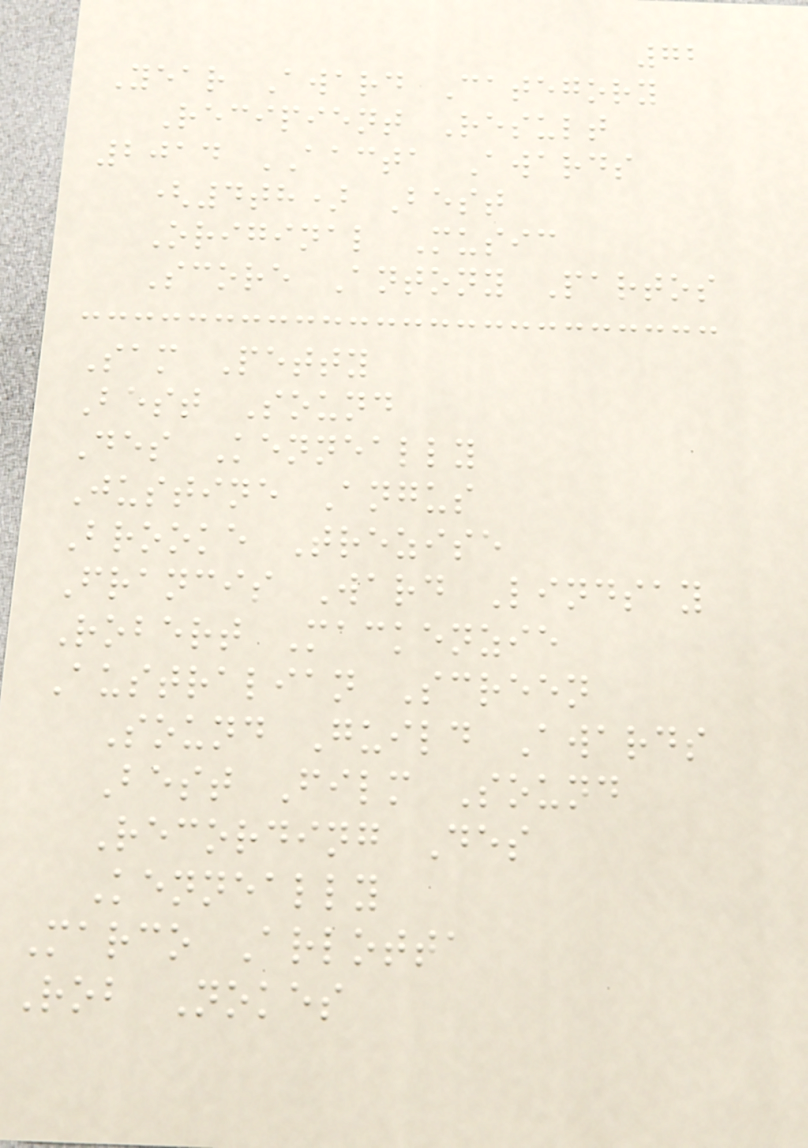72
Year Award Category
Recipient Result
2014 AACTA Awards
(4th) Best
Original Music
Score Antony Partos
Sam Petty
Best Sound
Des Kenneally
Justine Angus
Brooke Trezise
Francis Ward Lindsay
Robert Mackenzie
Australian Screen
Sound Guild Awards
Best Film Sound
Recording Des
Kenneally
Marco Arlotta
Rob Nokes
